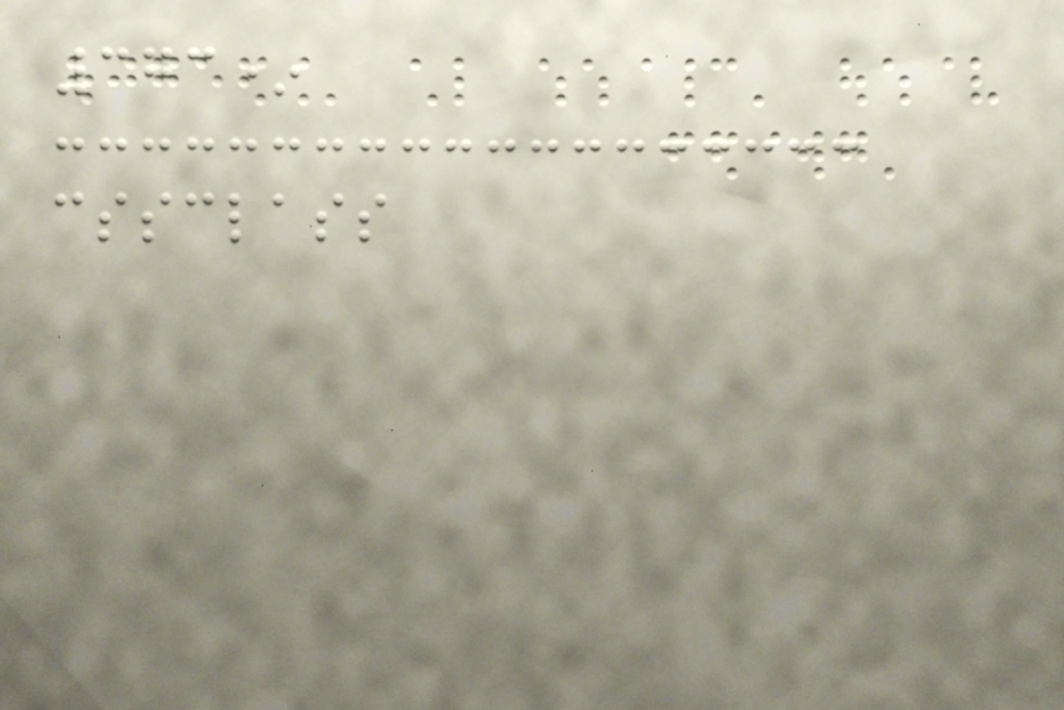373*
cssclass
